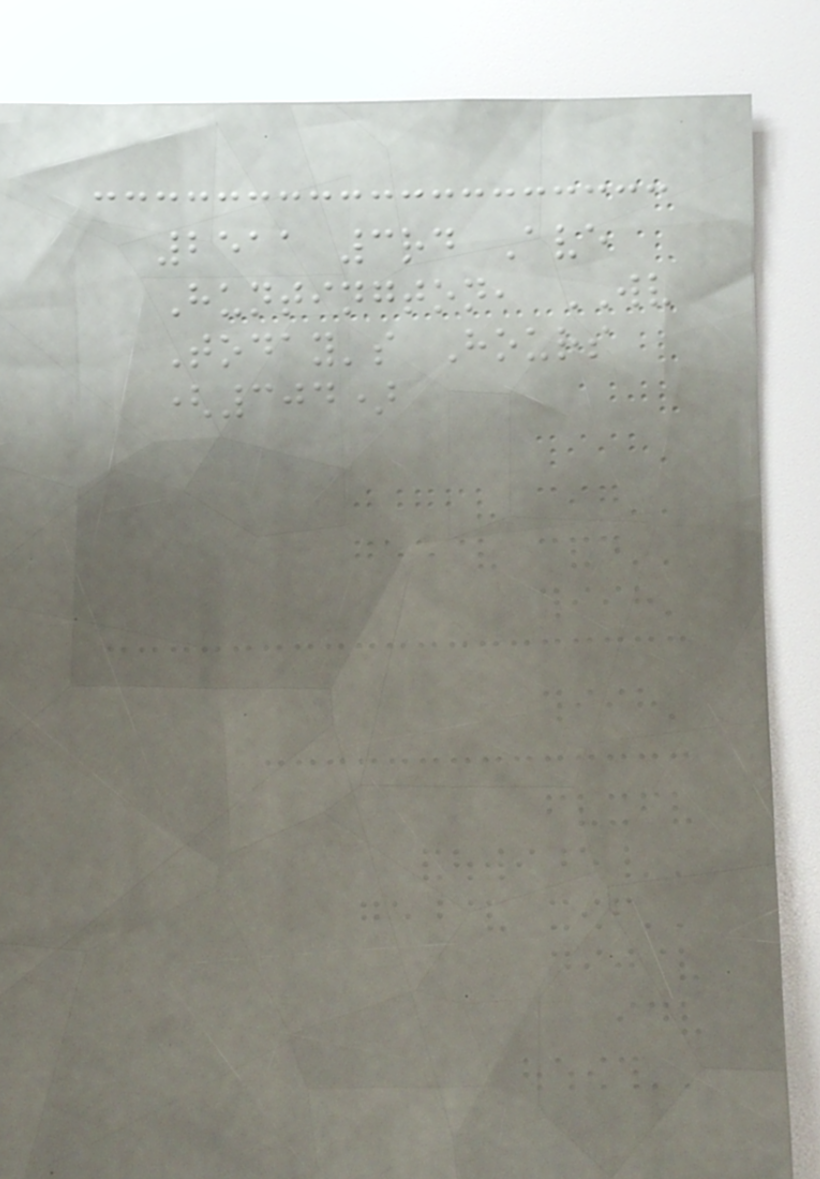2511 3rd Ave
Huntington, WV
Today's Hours
(304)
